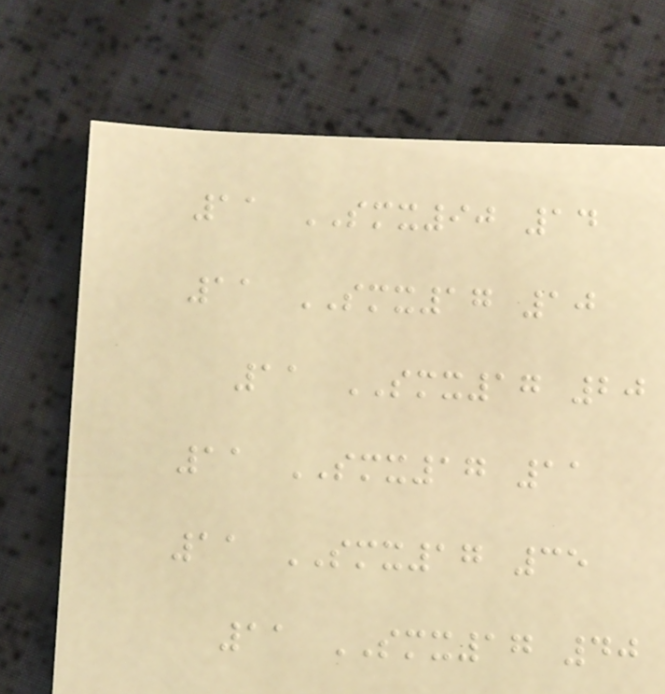11 SMX90 14
11 SMX17 10
11 SMX17 20
11 SMX17 11
11 SMX17 35
11 SMX17 40
